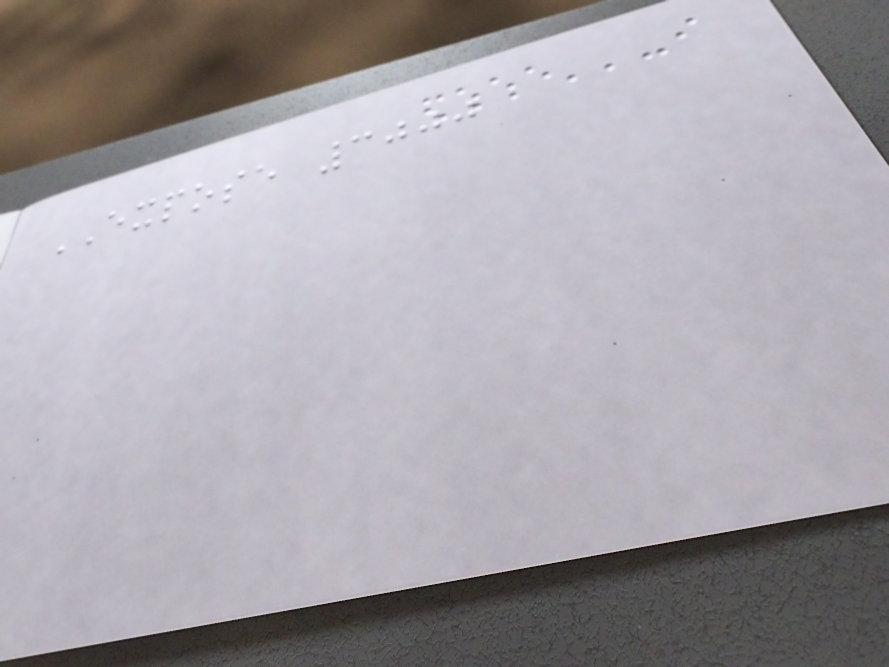EXPOSE 3000
